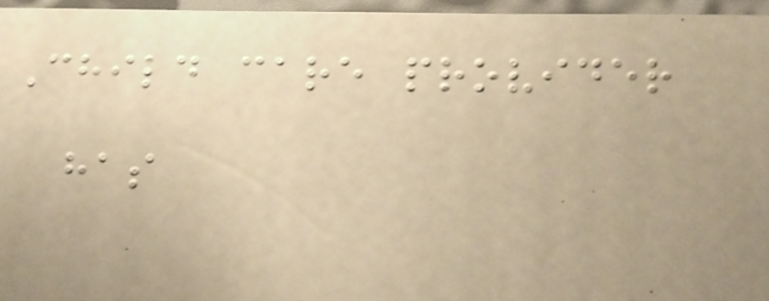Child care provider
has
